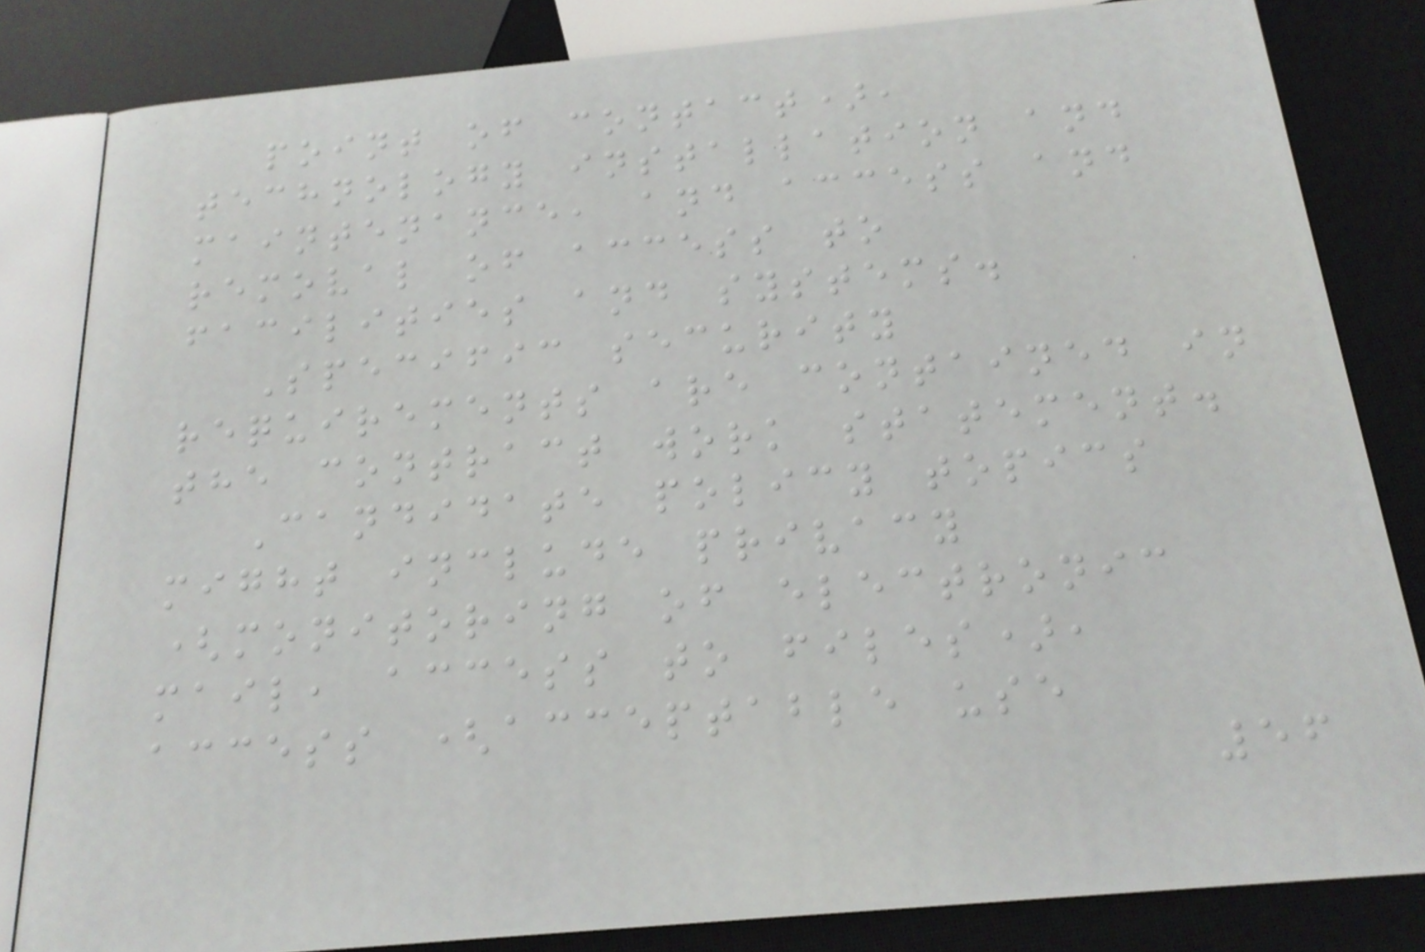point of contact),
technology installation and
maintenance, and access and
removal of access to
facilities and systems.
Specific security
requirements are contained in
the contract work statement.
Candidate policy topics
might include privacy
(monitoring of electronic
mail, access to files),
access (acceptable use
56
